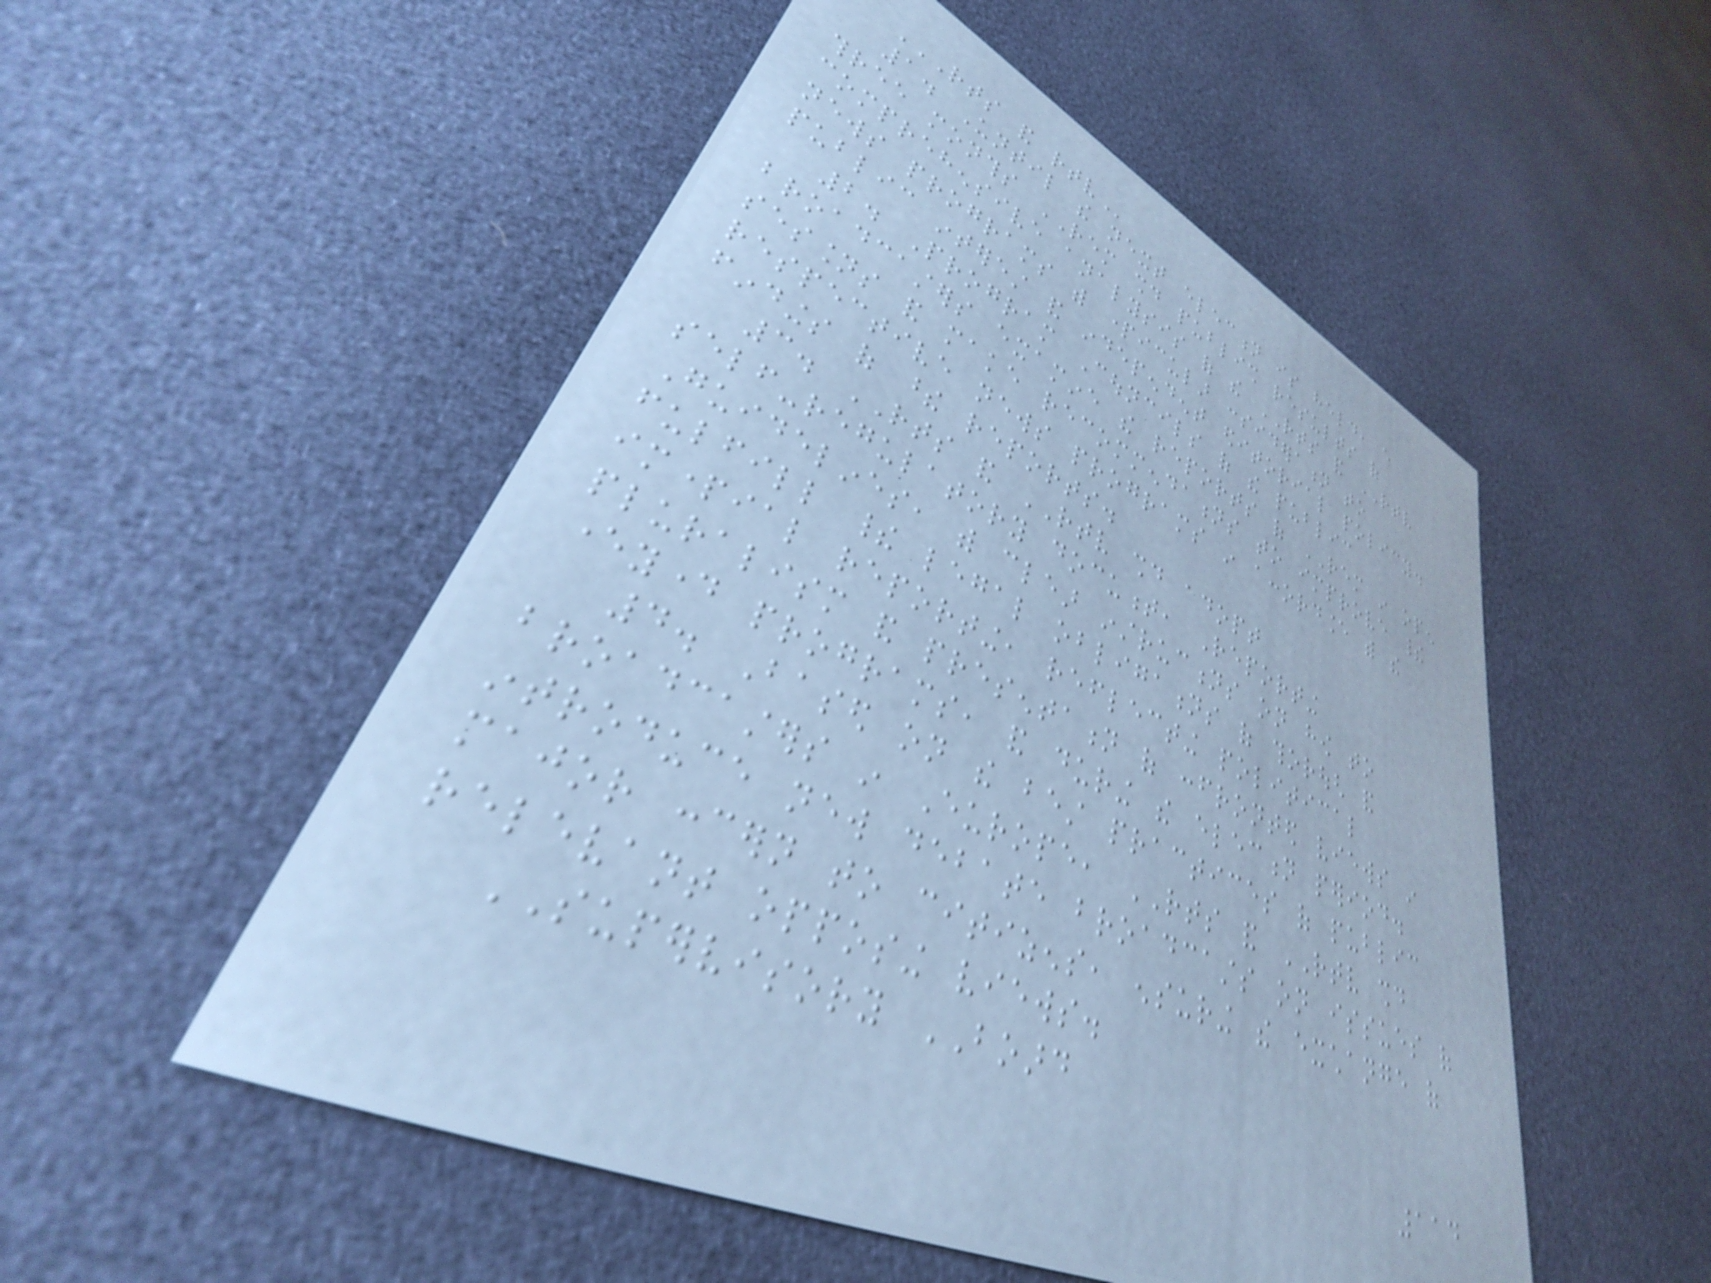RTS AND RTV
1. Until the next election is held, every
three months REM should publish results of
comprehensive analysis of the RTS and RTV
news programs with particular consideration to
public interest and independent editorial policy.
2. Program Councils of the public
broadcasters examine the reports of REM in open
sessions and make recommendations to improve their
respective news programs in accordance with the
findings of these reports.
3. RTS and RTV should adopt
self-regulatory document, Reporting
Guidelines, with clear instructions on how to
fulfill their legal obligations of thorough and
impartial reporting, reflecting political
pluralism and presentation of confronted views in
everyday programs, and during the election period.
4. Based on the best practices of public
broadcasters in Europe, RTS and RTV should
introduce new debate broadcasts on issues of
major concern to citizens, ensuring the exchange of
relevant opposing views.
SUPERVISORY BOARD
114
